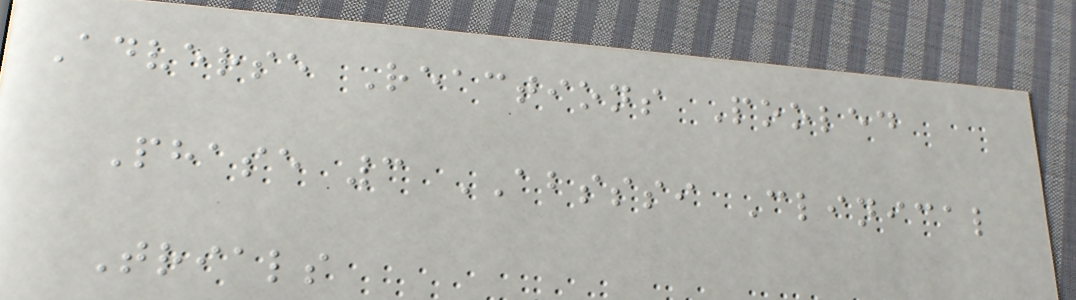Adverse Reactions Pooled
Phase 3 ABSSSI Clinical
Trials
